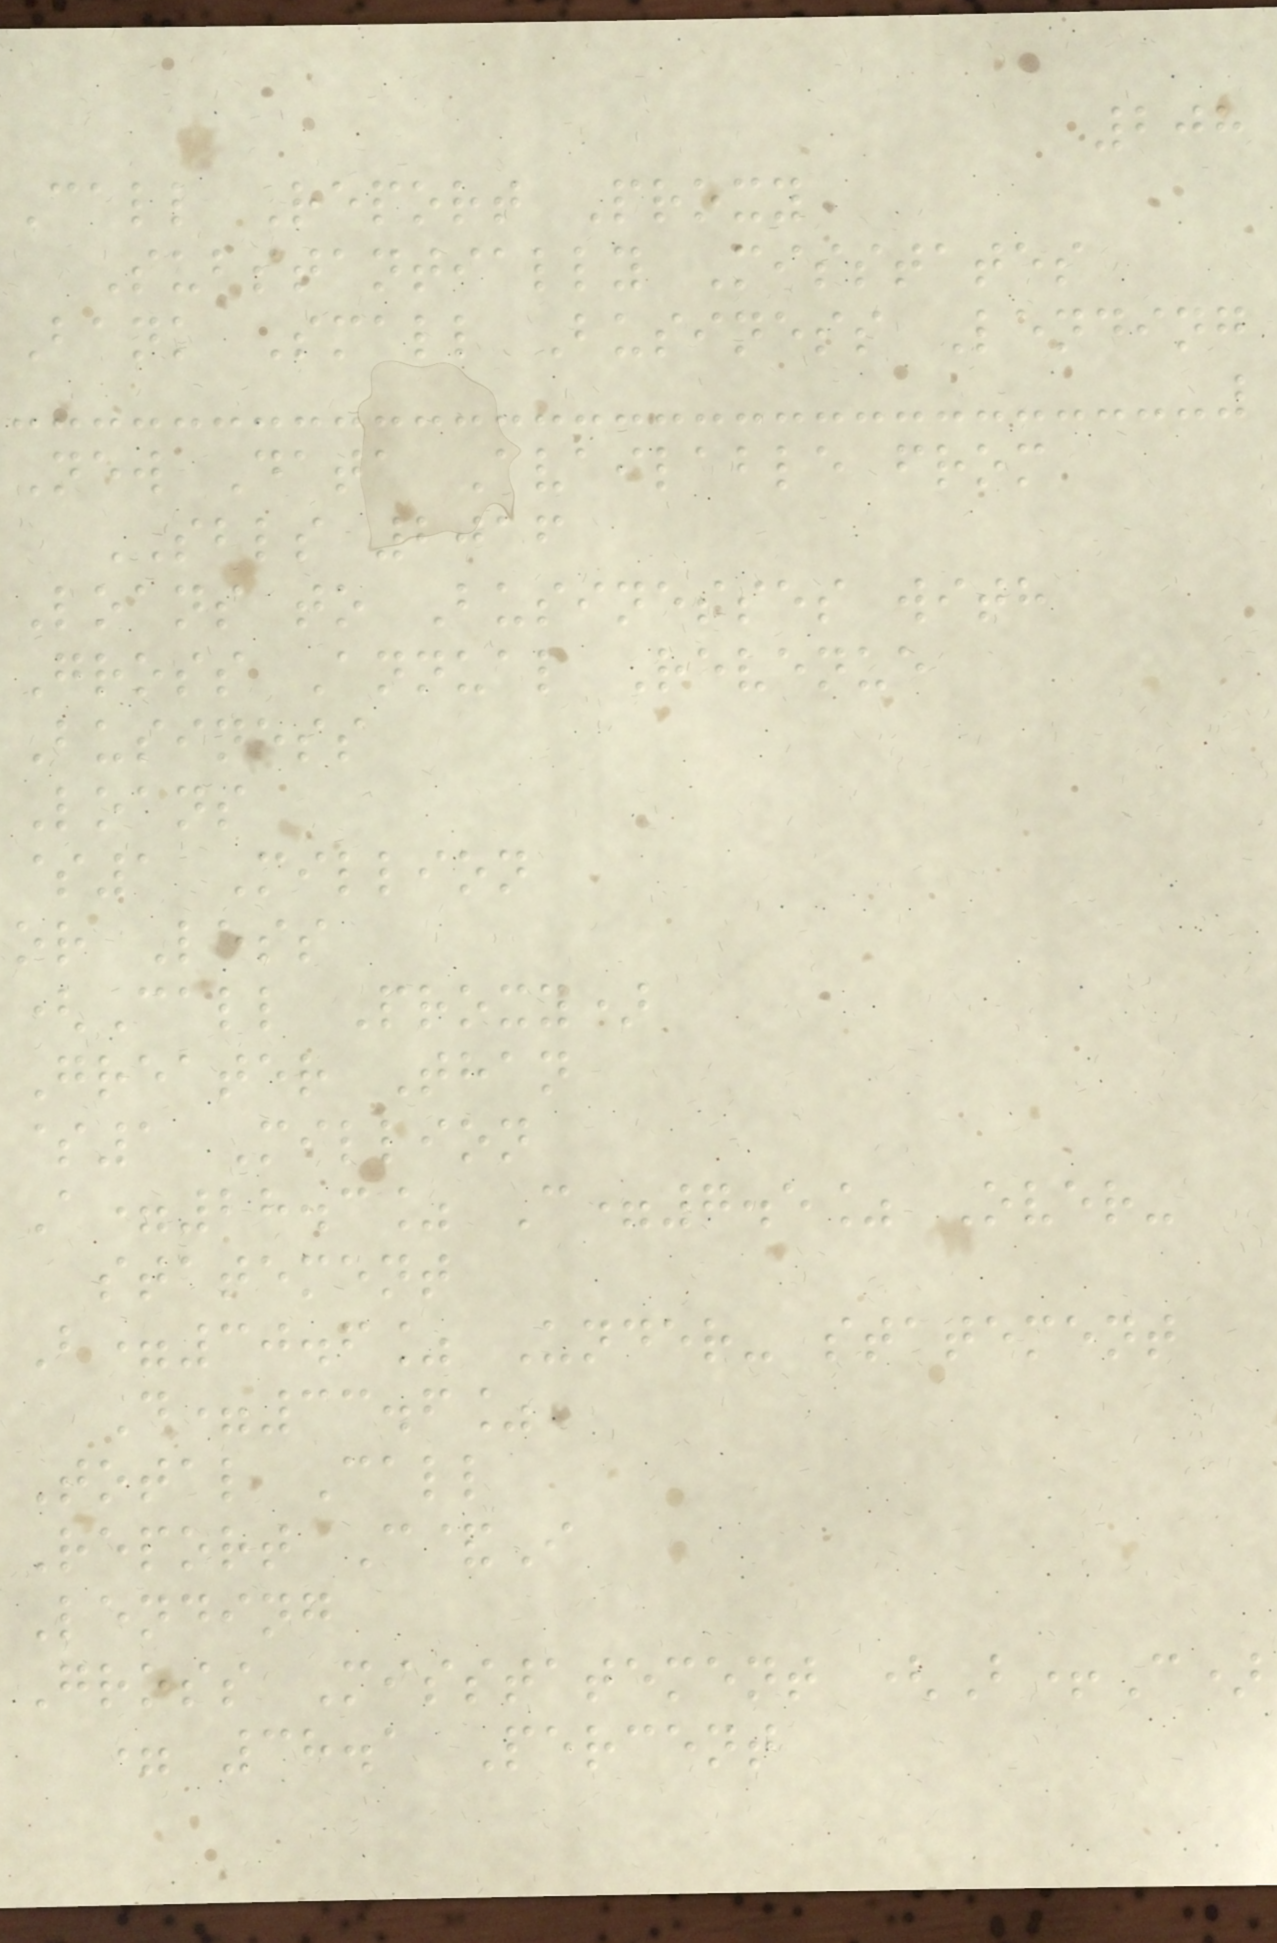208
Call Report Proxy
Substantially Misstates
Bank Small Business Lending
New Data Available from
SBLS 2016
Loans to Businesses with
Gross Annual Revenue
Business
Loans
$1 Million
or Less
(Call Proxy)
Greater Than
$1 Million
A=28.3% C=7.5% Over-
statement
B=30.6% Under- statement
D=33.6%
Total Call
Report C&I
Lending
Gross Misstatement (B+C)
= 38.1 Percent
